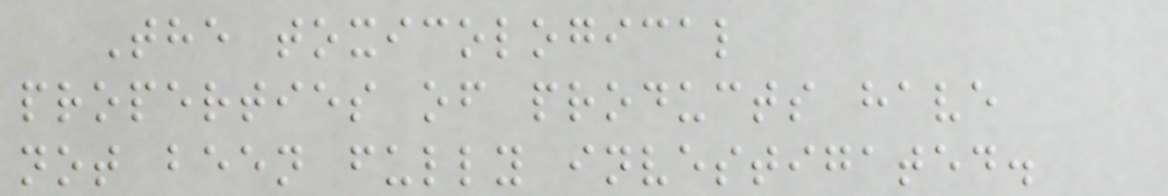The toxicological
properties of products have
not been fully investigated.
